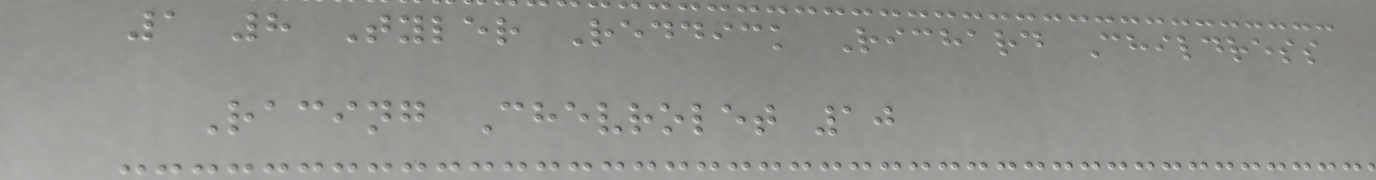1 8 Tyler Reddick Richard Childress
Racing Chevrolet 10
